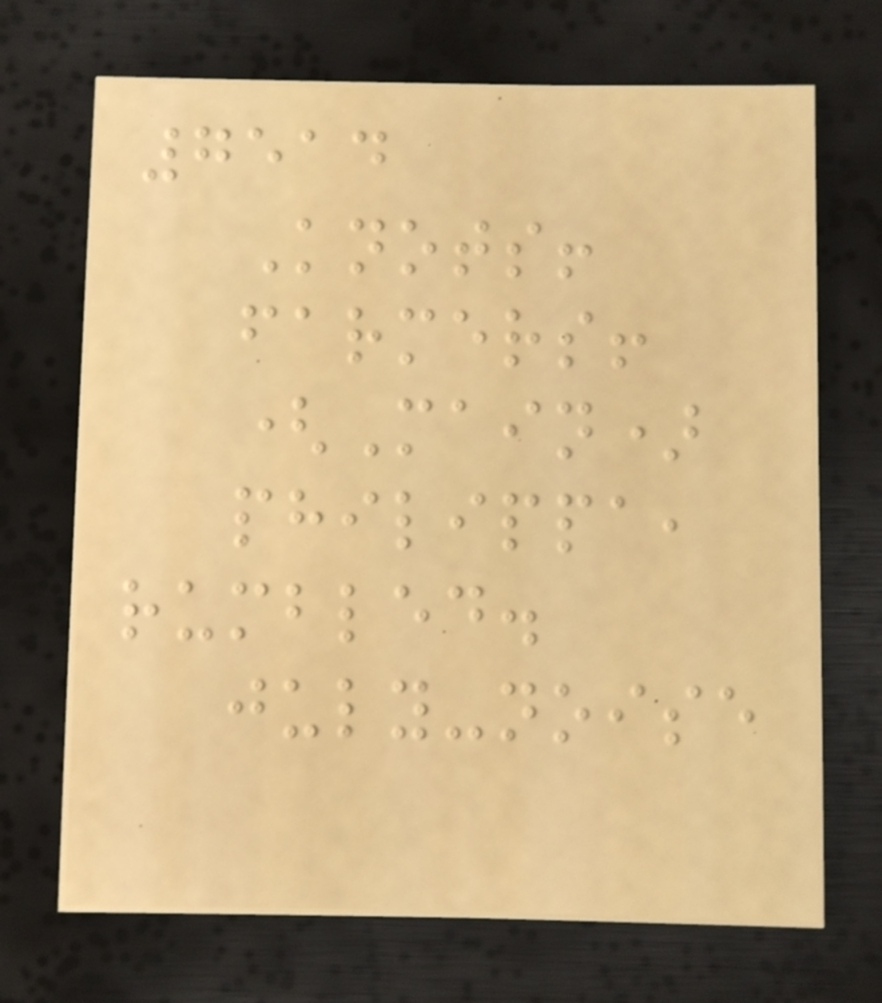7514
Knots!
farmers!
(Main)
philippa,
rumbled.
july-noise
